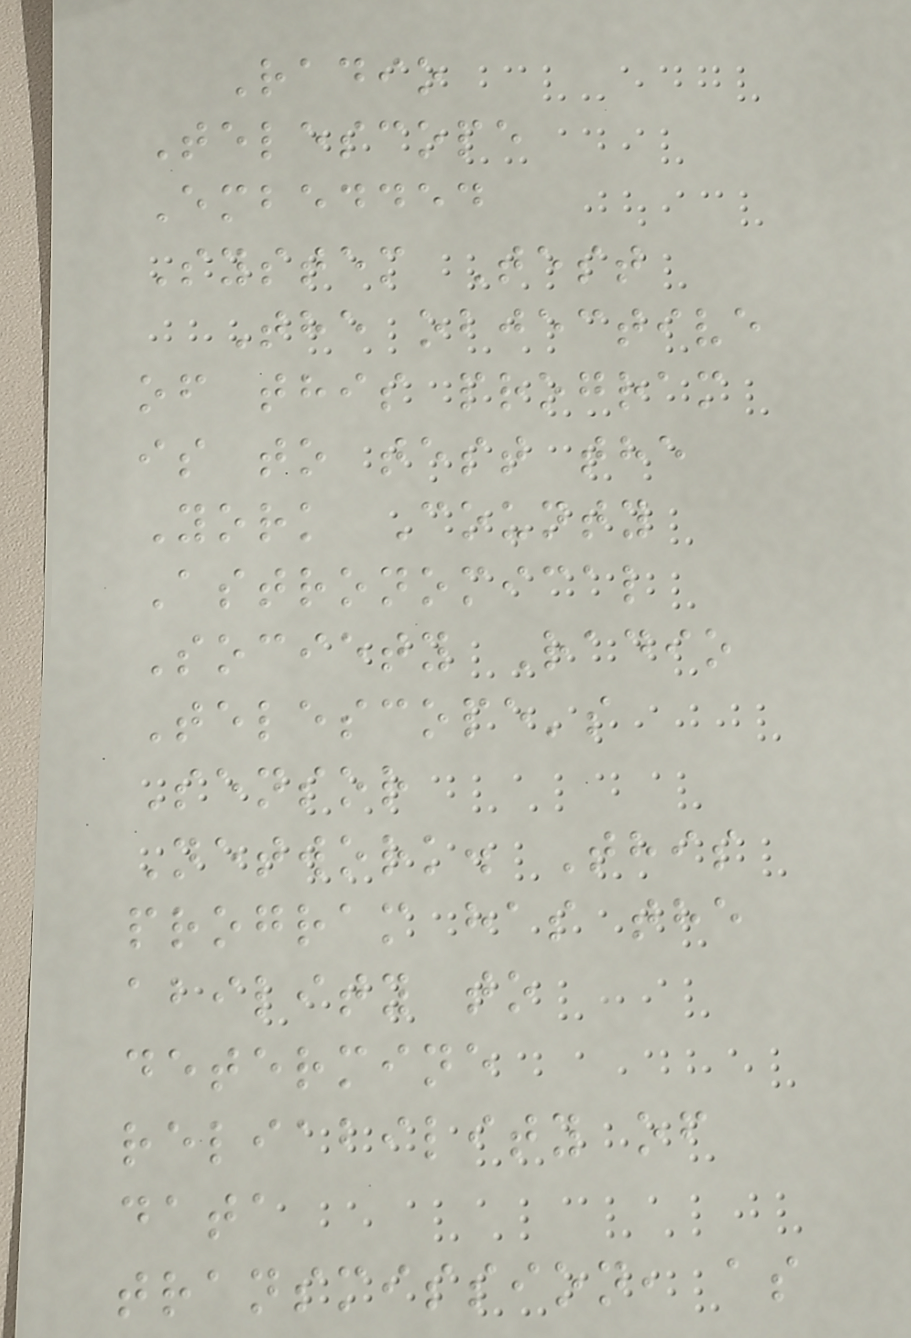Radio
Telescope
Embedded
System Test
The objective
of this program
is to test the
York County
Astronomical
Society Radio
Telescope's
Sensor
Network. This
program has the
ability to
determine
reliability of
data
transmission, as
